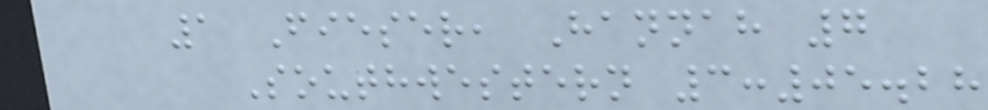1 Fieser, Hannah 7
Southwestern 3:05.28
